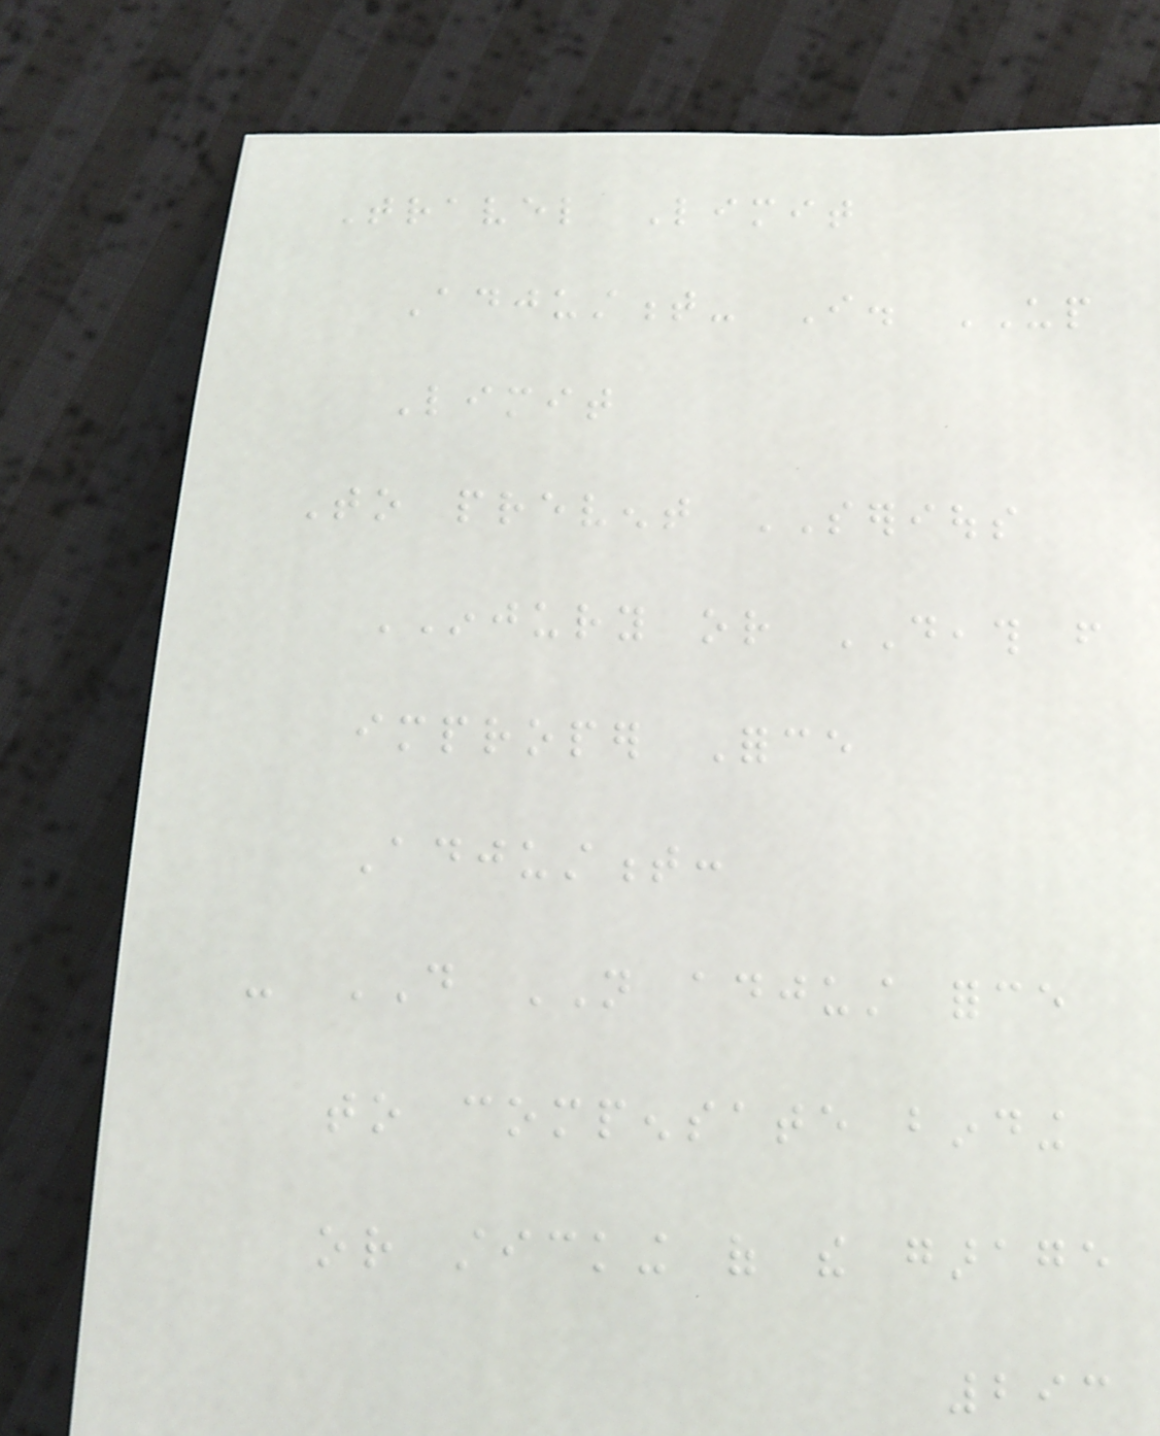Travel Limit
Adjustment- I. UP
Limit
To prevent SERIOUS
INJURY or DEATH from
improper Force
Adjustment:
- DO NOT adjust force
to compensate binding
or sticking of the garage
293
